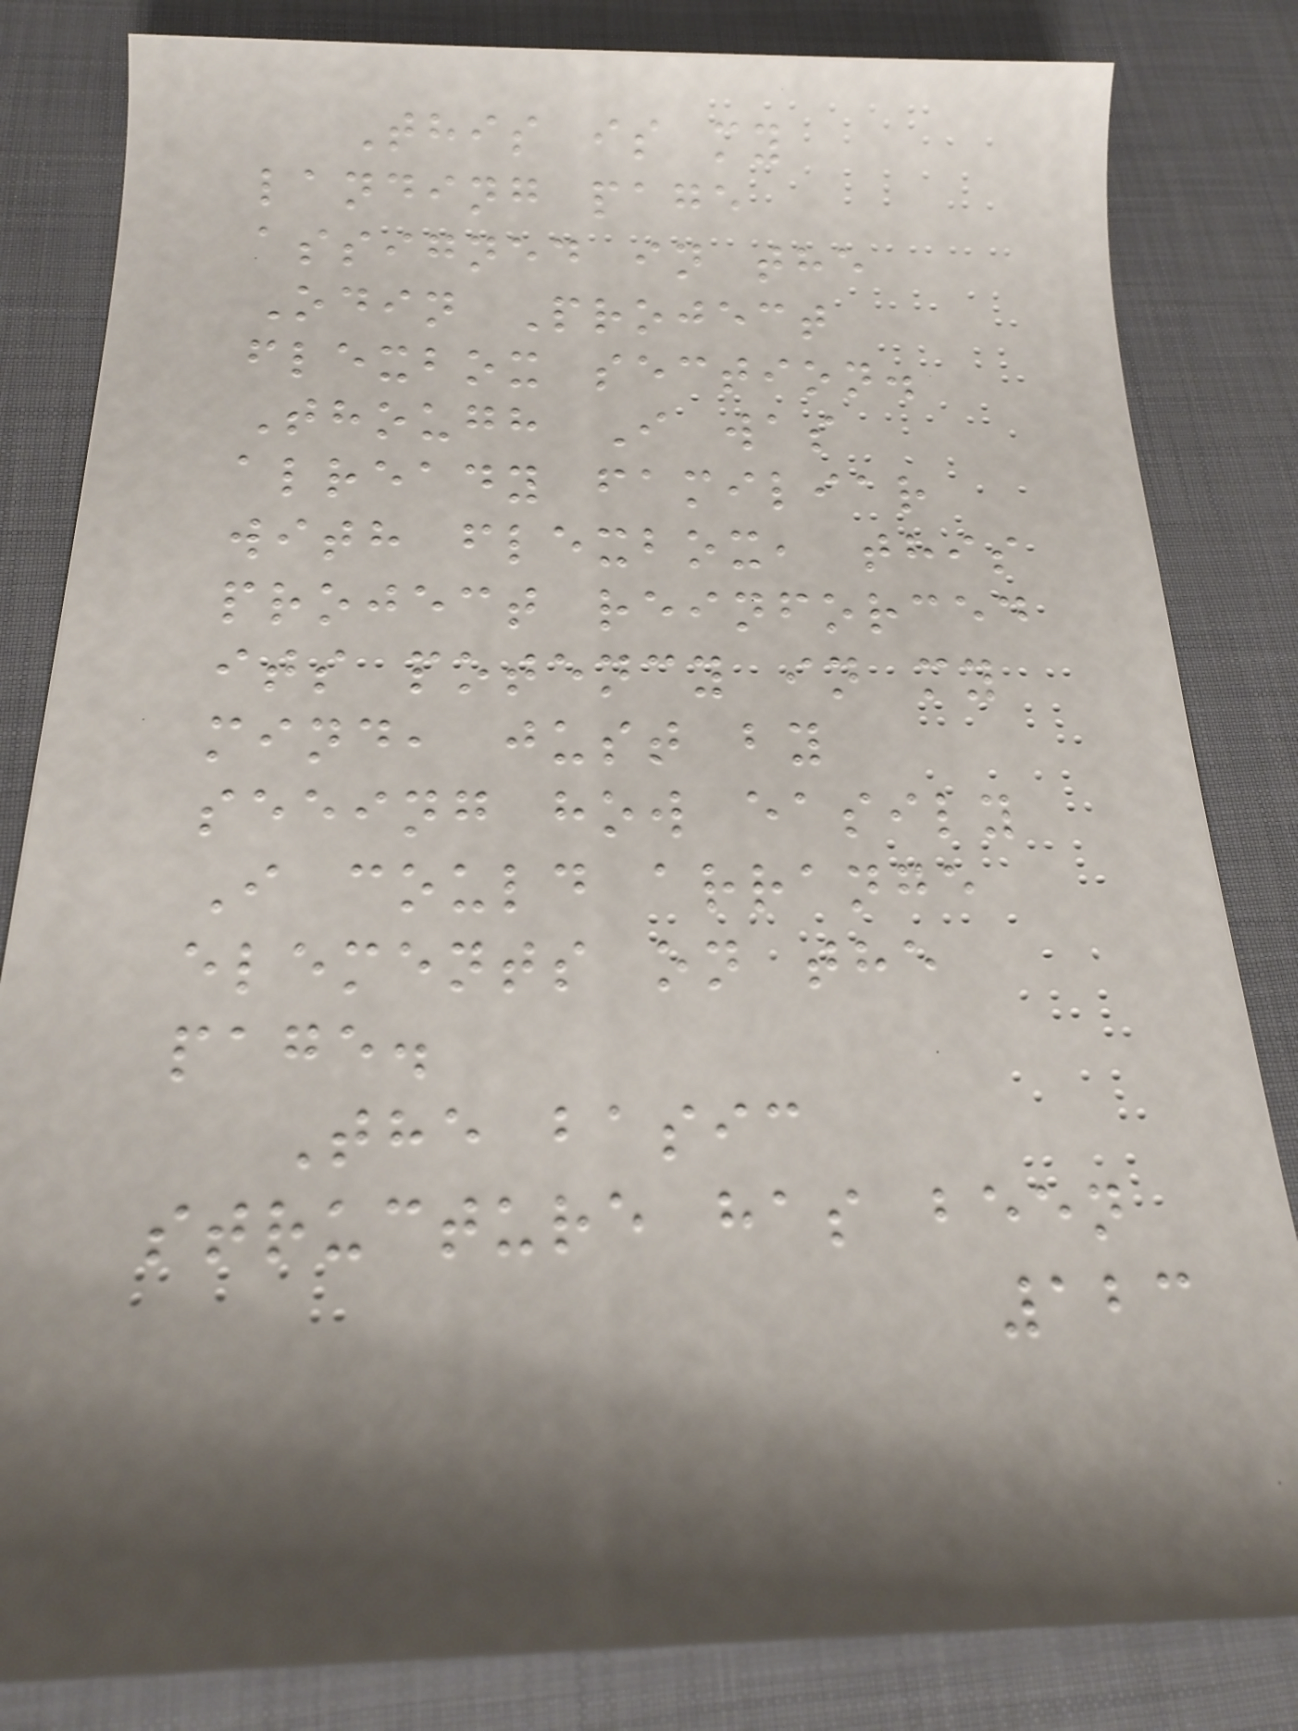This is my
landing page
assigned in the
Odin Project
flexbox section.
Though I was
already familiar
with flexbox, this
project reinforced
its potency in my
mind, just by
seeing how easily
I could arrange
elements on the
page.
The basic
structure has been
123
